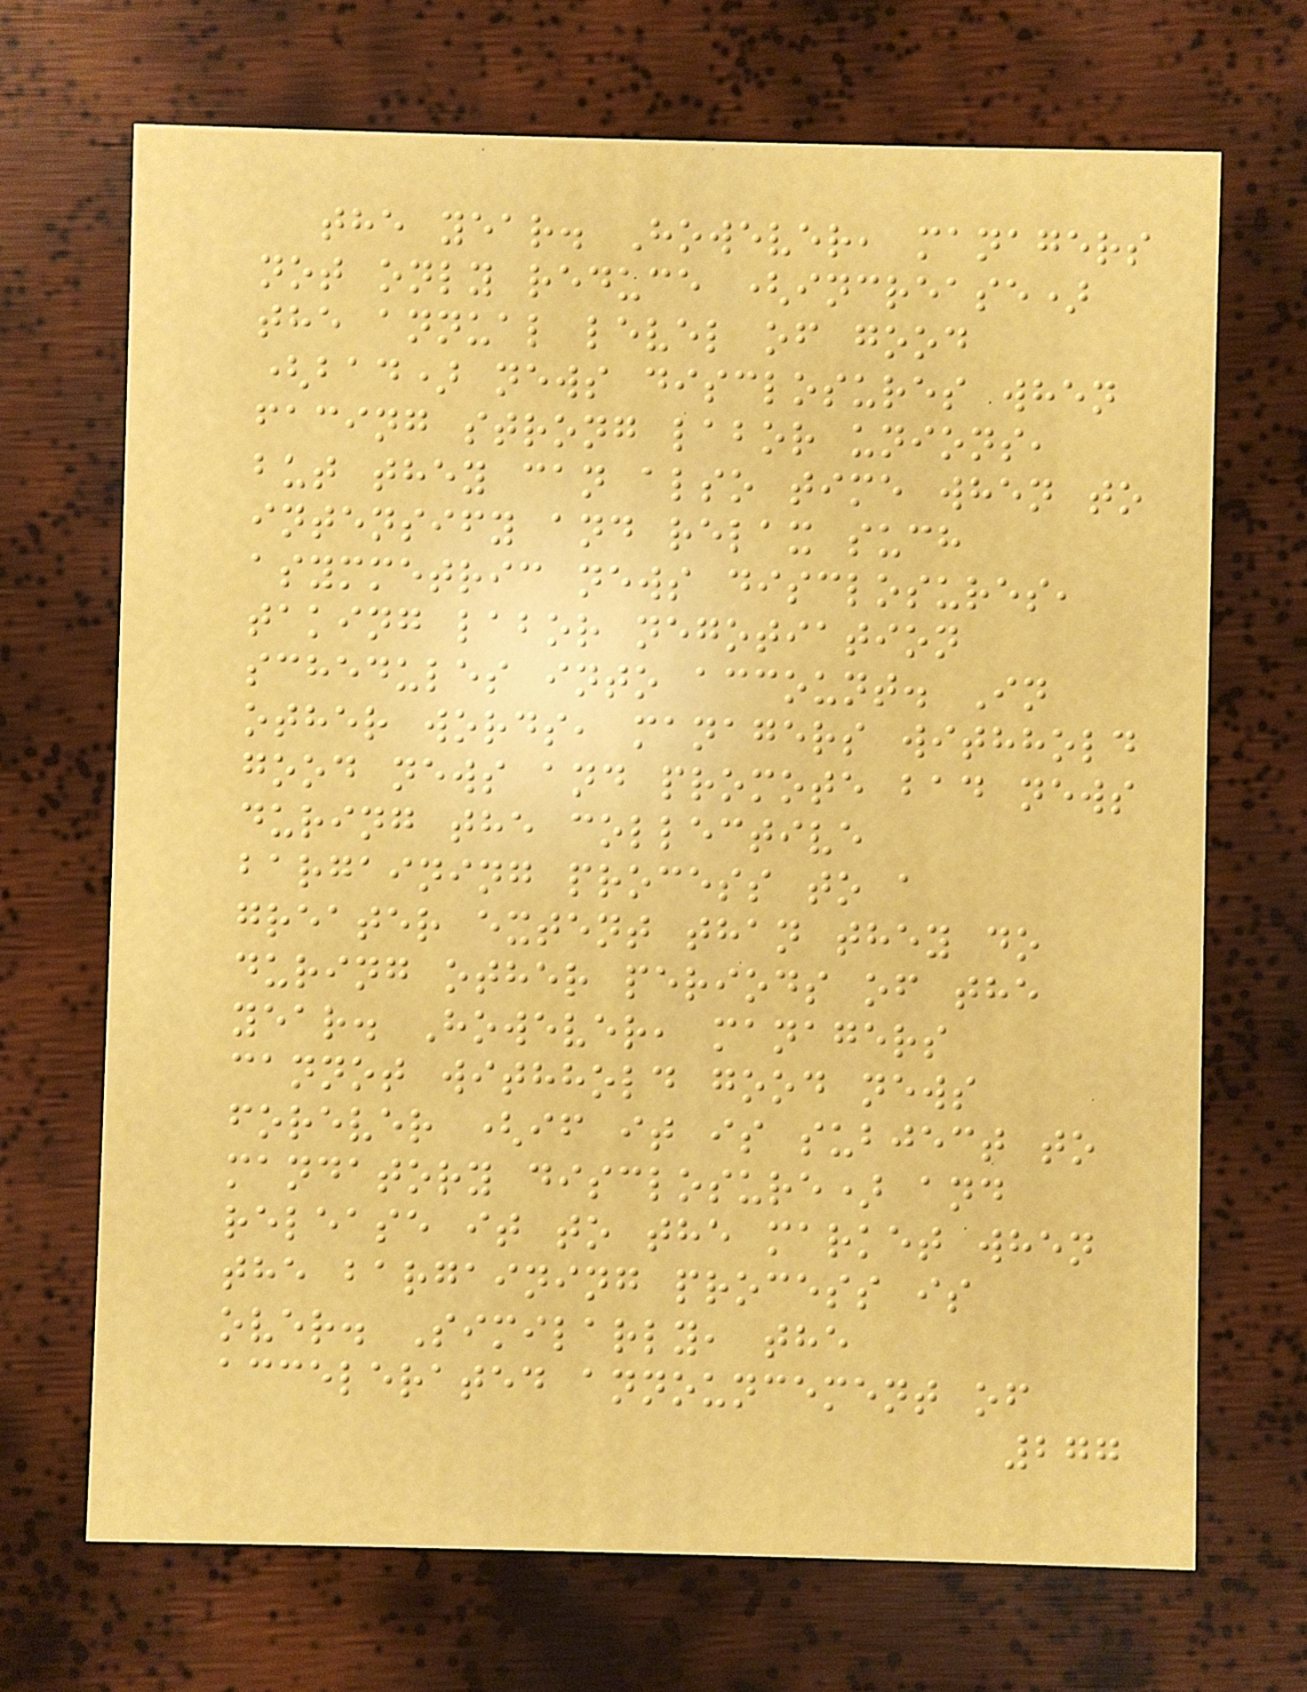the year. However, managers
not only reduce (increase)
the annual level of good
(bad) news disclosures when
facing strong labor unions,
but they can also time when to
intensify and relax such
asymmetric news disclosures,
taking labor negotiation
schedules into account. In
other words, managers withhold
good news and promote bad news
during the collective
bargaining process to a
greater extent than they do
during other periods of the
year. However, managers
cannot withhold good news
forever (if it is subject to
mandatory disclosure) and
release it to the market when
the bargaining process is
over. Similarly, the
accelerated announcement of
277
